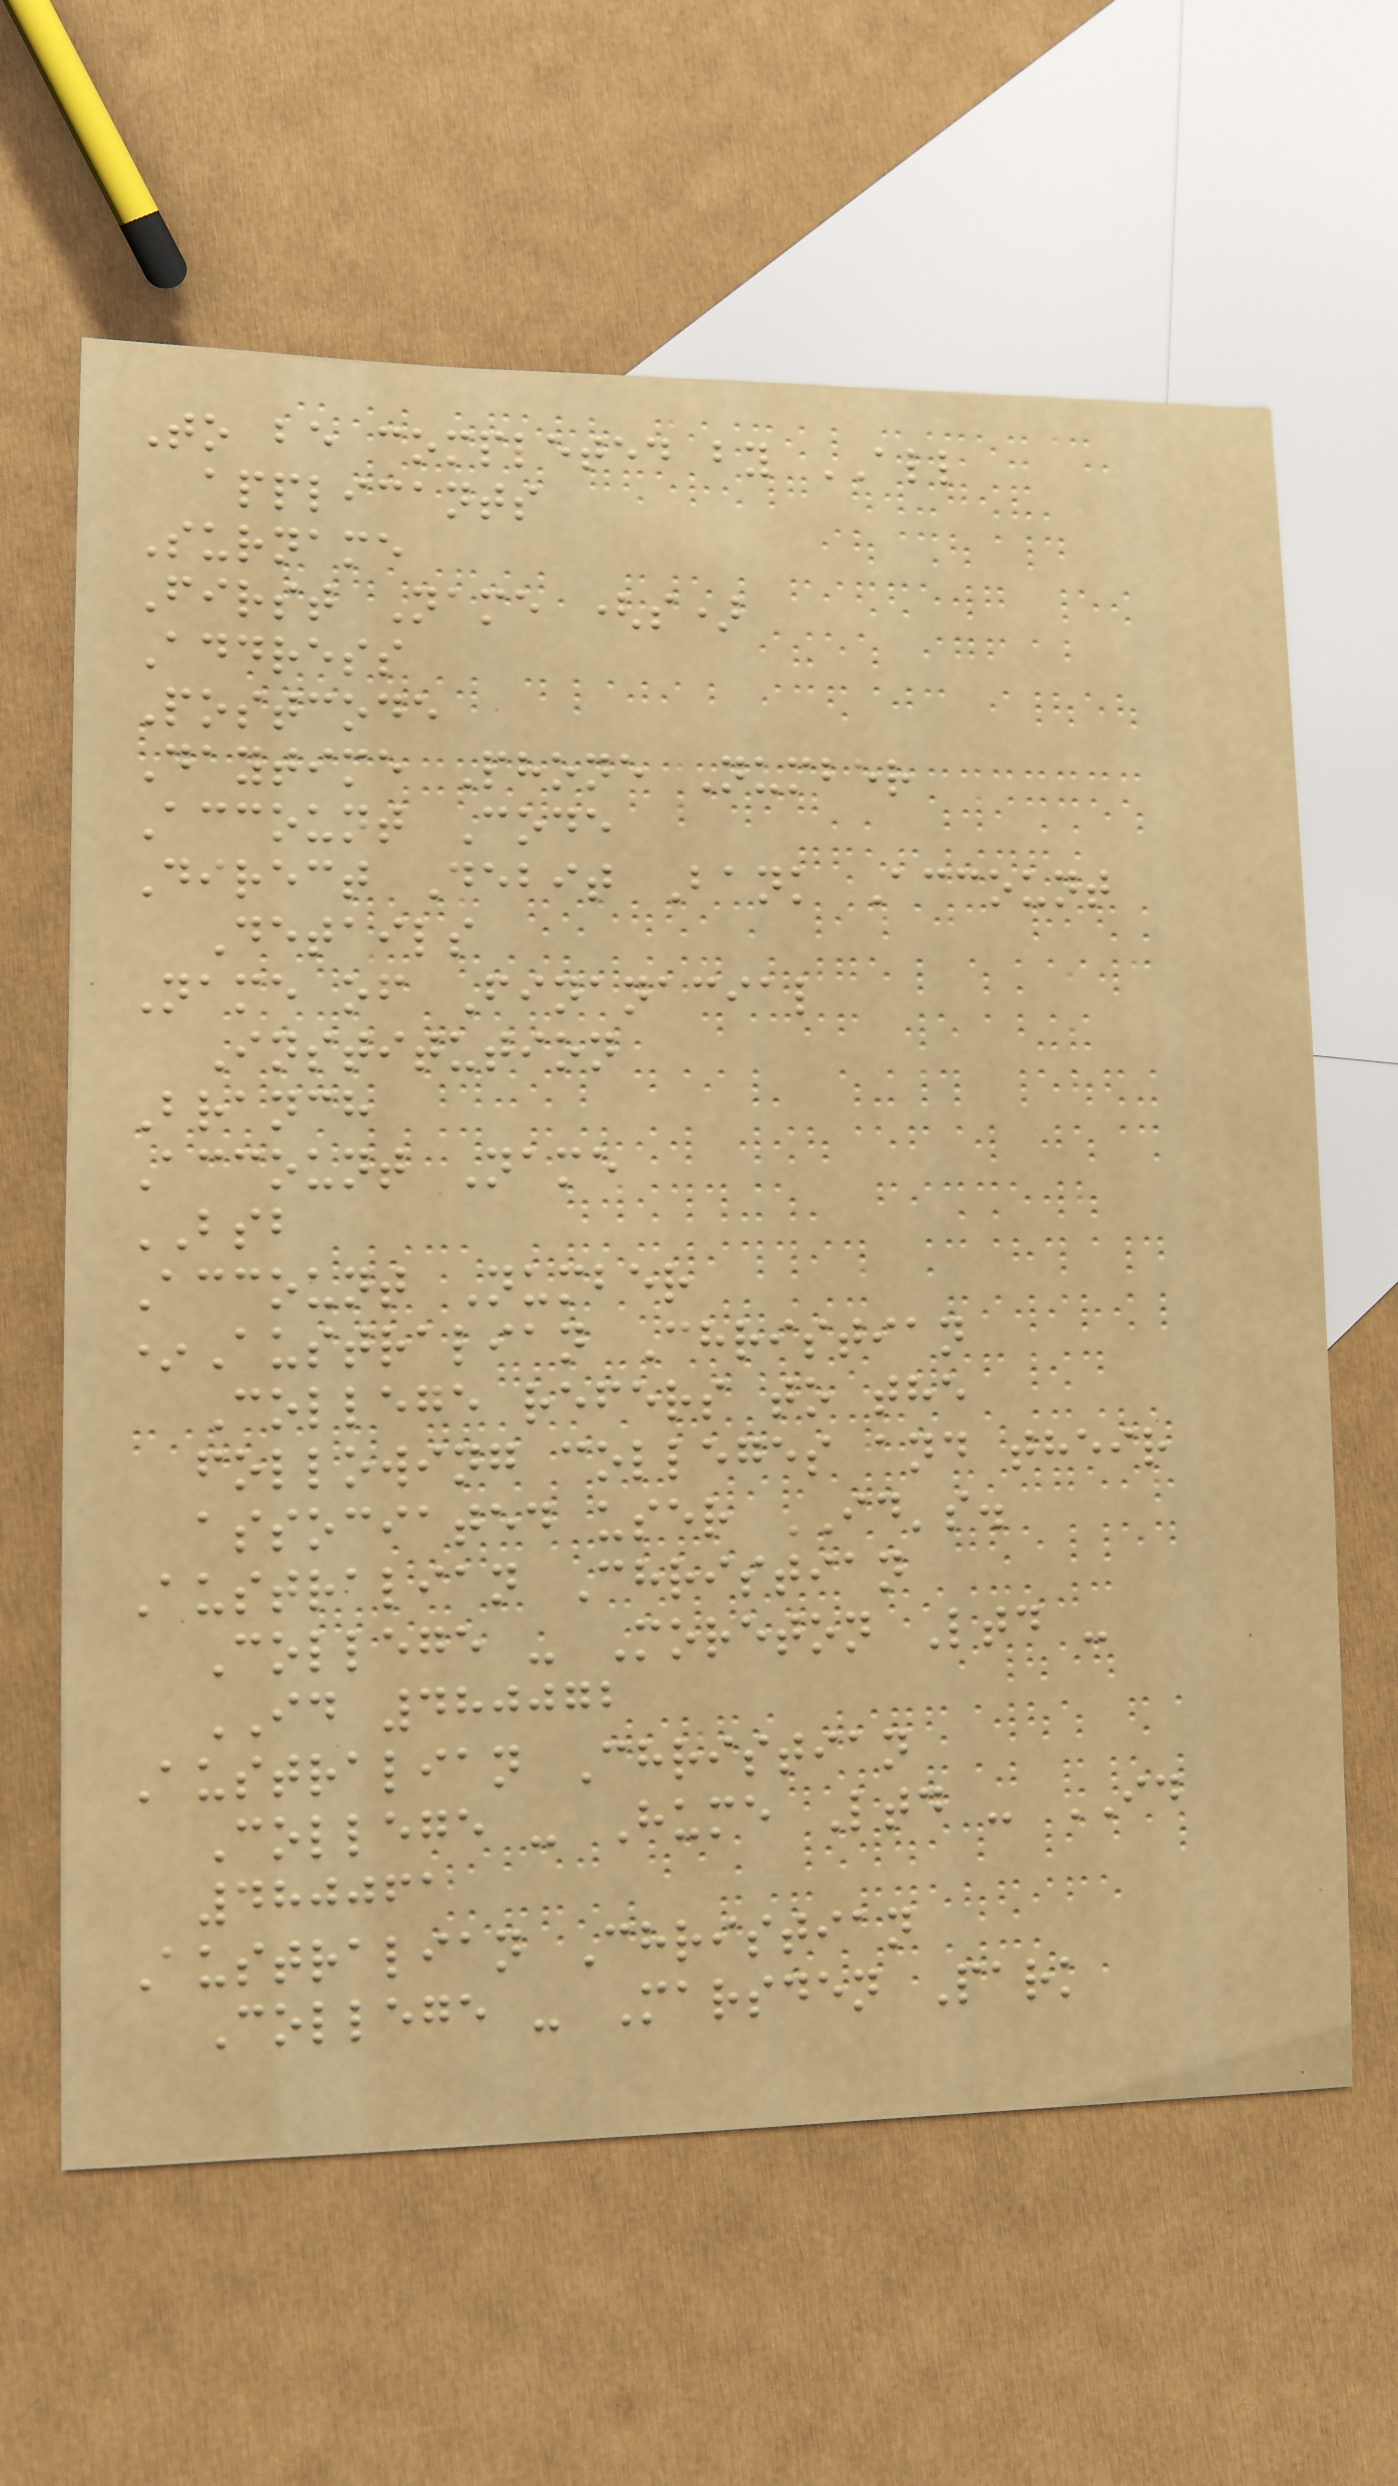To be completed by ALL
applicants
Surname
First Name (s)
Address
Postcode
Daytime Phone Number
Account Code
Direct Debit Bank Account
Details
Name of Finanacial
Institution
Branch
Account Name
BSB
Account Number
*Australian Christian
College refers to the
following colleges and their
associated user ID's.
Australian Christian
College - Moreton Ltd -
ID 480072
Australian Christian
College - Hume Ltd - ID
480061
Australian Christian
College - Marsden Park
